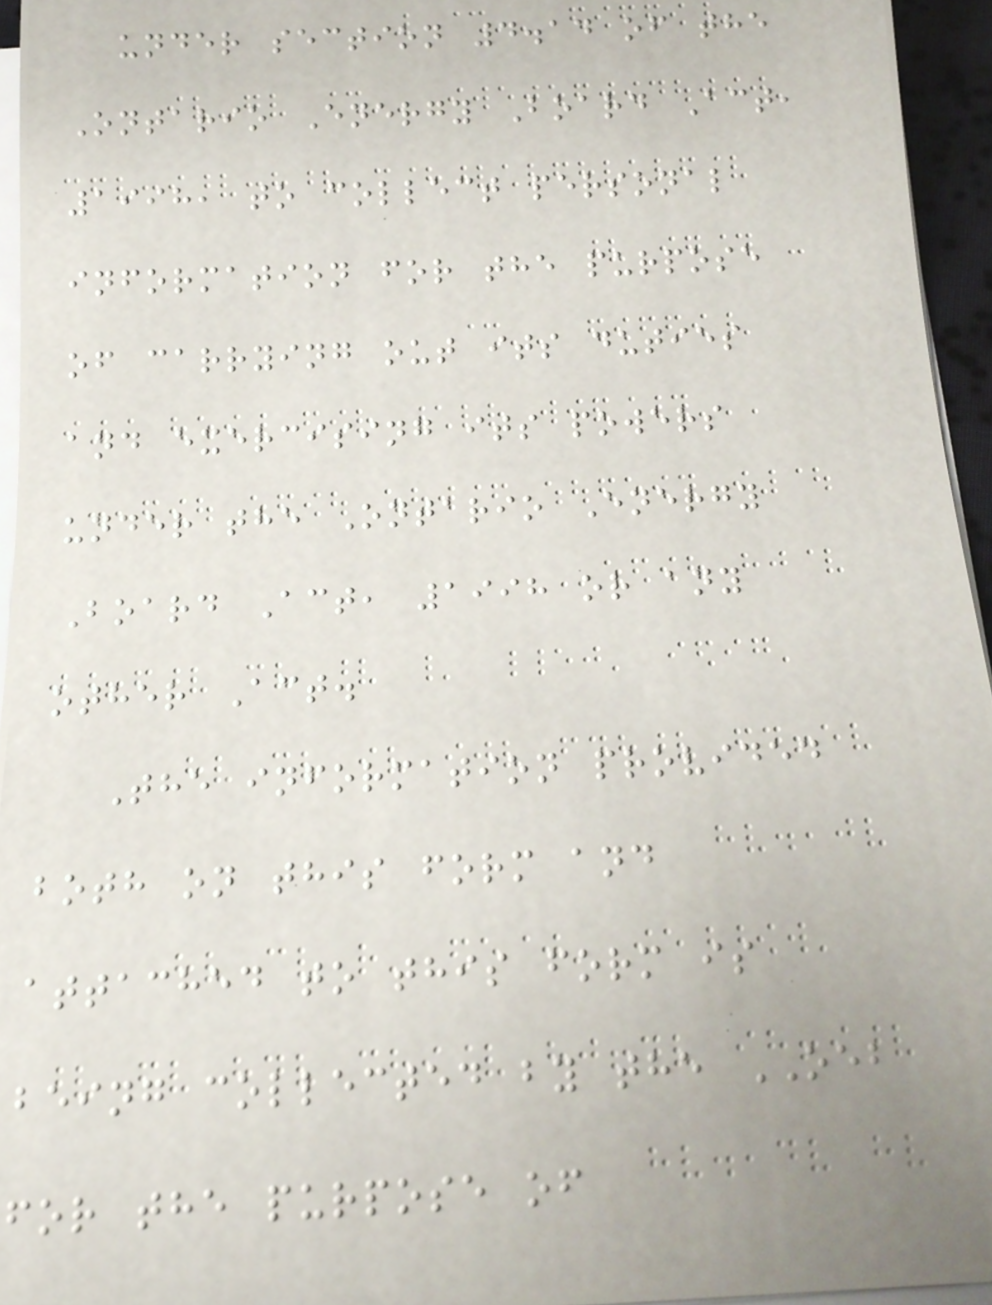under section 4.14 of the
Ontario Energy Board Act,
1998, to collect personal
information for the purpose
of carrying out its duties
and exercising its powers
under the Ontario Energy
Board Act, 1998 or any
other Act.
The information provided
both on this form and
attached to this form is
being collected by the OEB
for the purpose of
